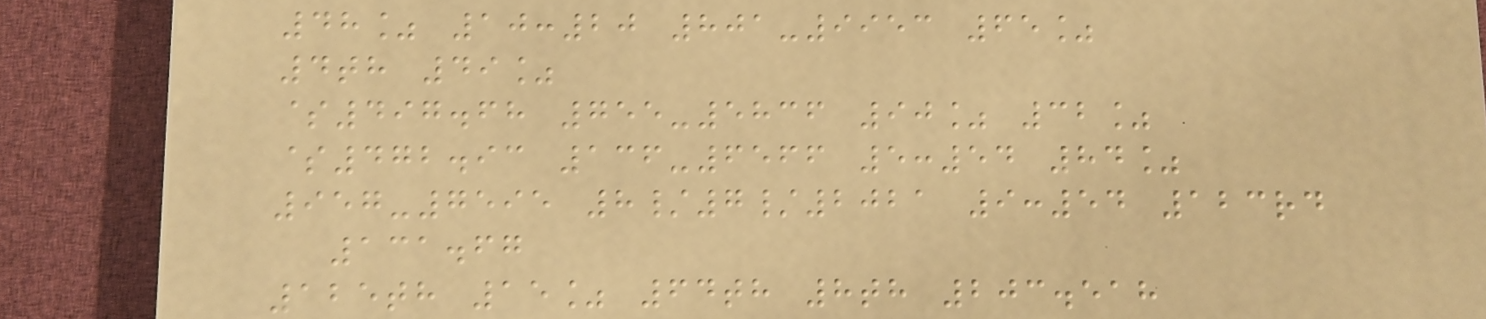48% 10:20 801-9953 65%
4th 49%
$497.68 755-5836 90% 32%
$472.93 136-6566 5:54 84%
957-7595 8/7/2021 9:54 123rd
131.67
125th 15% 64th 8th 203.518
